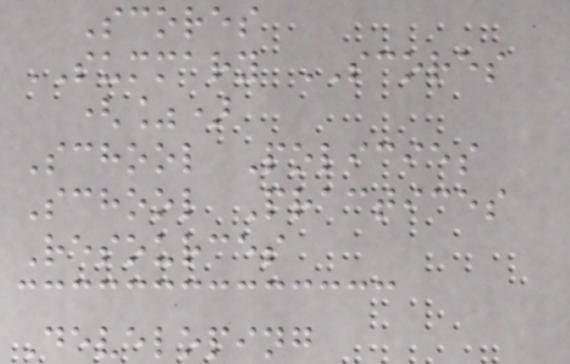Scores
SUMMARY SCORES
(%)
School Policies
School Practices
Resources
Developing
